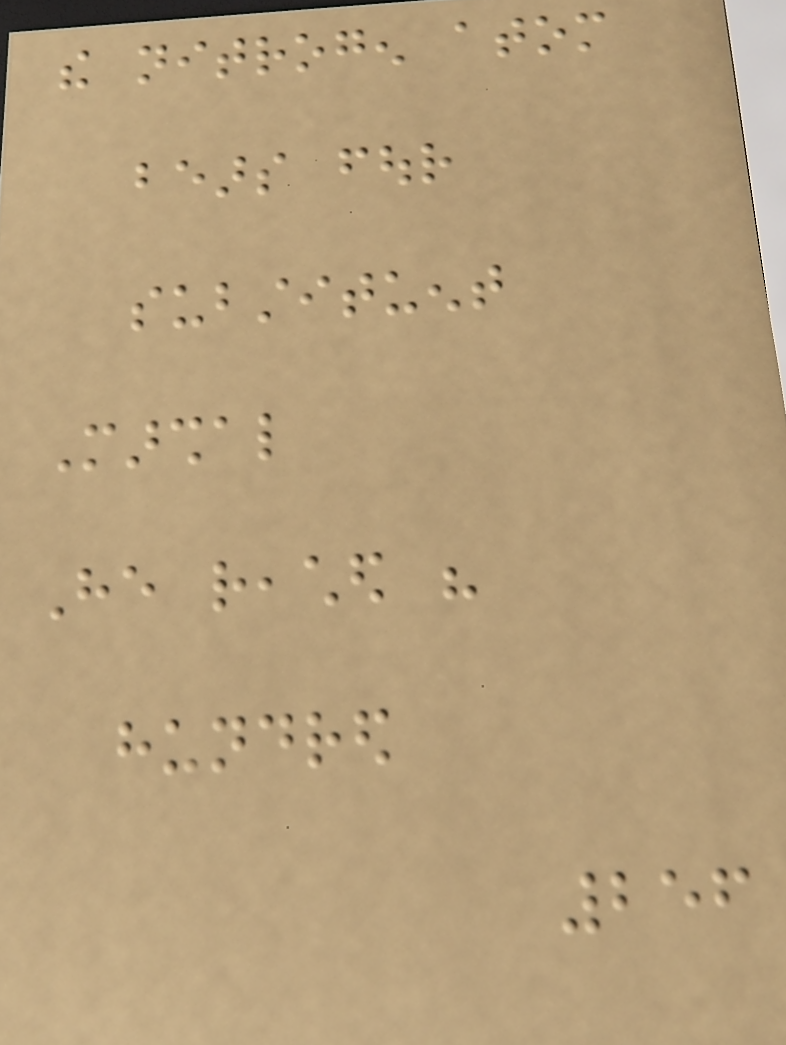the nitrogen atom
bears four
substituent
Marshal
He reached his
hundred
256
